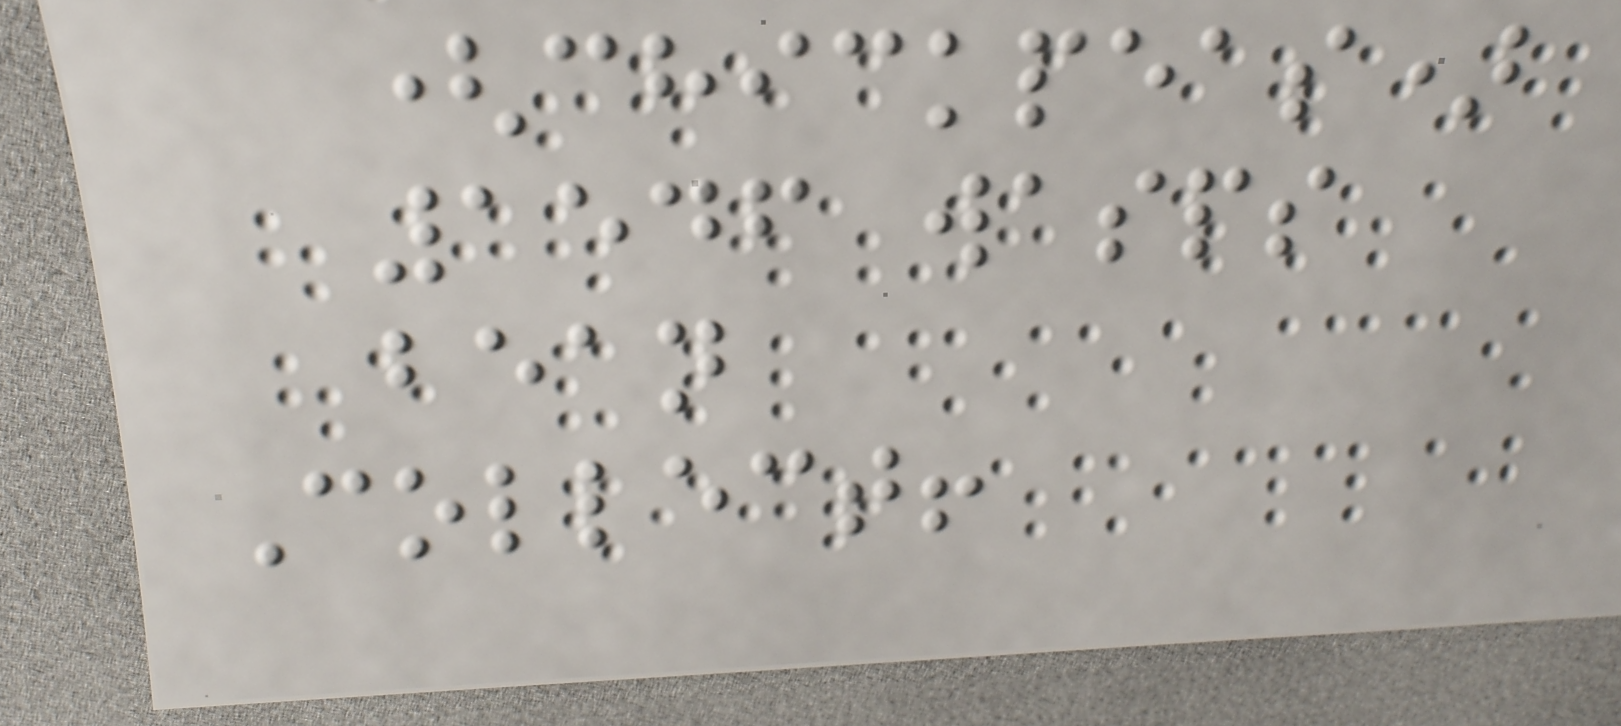(chickpeas)
1546 wasps
bean
Collect!
